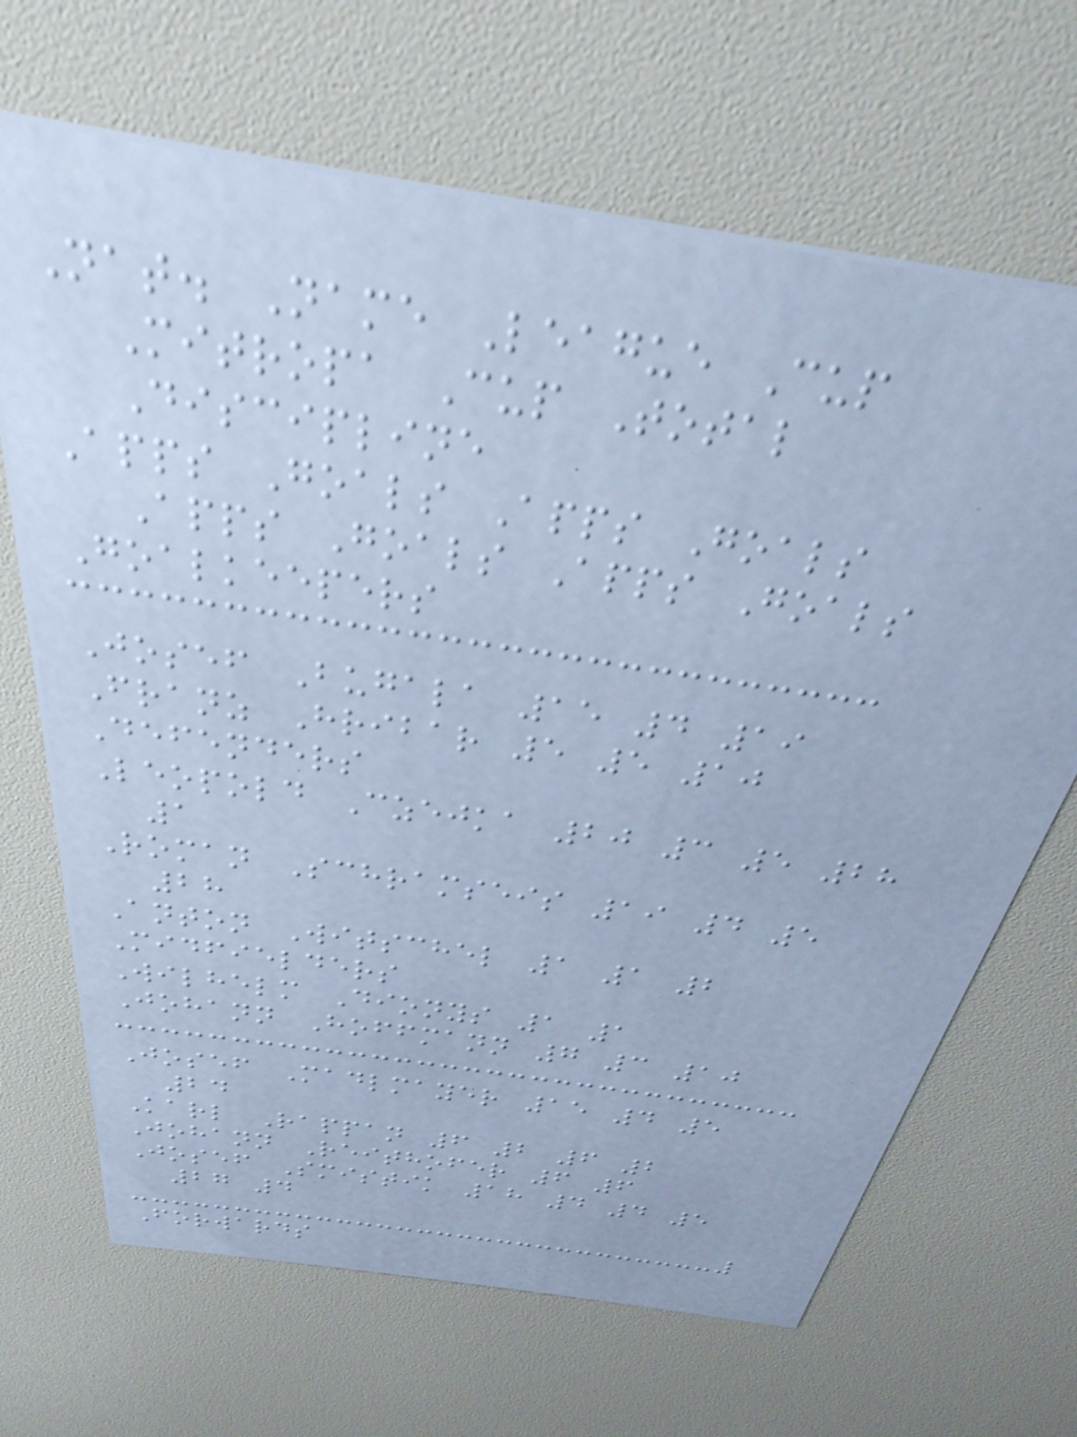Nat. Name League Cup
Mitropa Cup Total
Discipline
Apps Goals Apps Goals
Apps Goals Apps Goals
Goalkeepers
Josef Bugala 15 4 19
Franz Hribar 5 5 10
Defenders
Leopold Czejka 20 3 5 28
1
Roman Schramseis 19 4 5
28
Anton Witschel 1 1 2
Midfielders
Wilhelm Dionys 1 1
Johann Hoffmann 7 3 10
Josef Madlmayer 15 4 5
24
Karl Rappan 6 2 6 2
Johann Reithofer 6 6
Josef Smistik 18 4 4 5
27 4
Forwards
